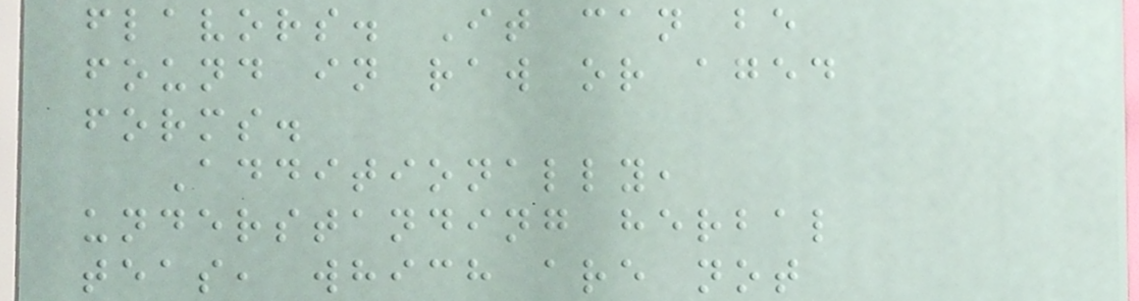flavors. It can be
found in raw or aged
forms.
Additionally,
understanding herbal
teas, which are not
